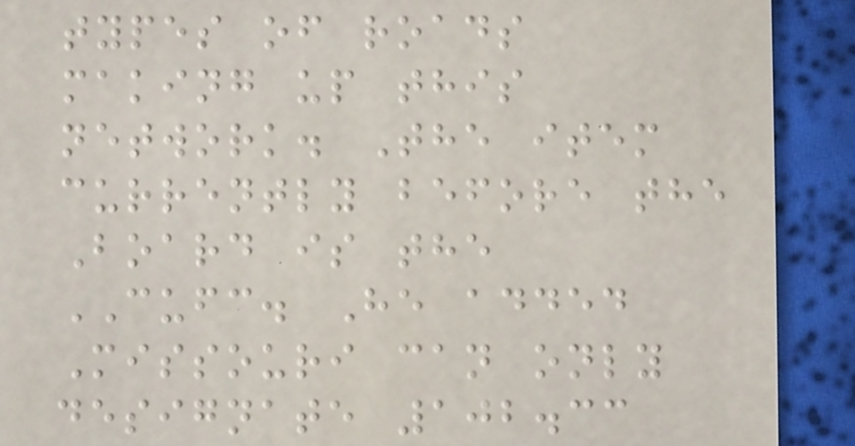types of roads
making up this
network. The item
currently before the
Board is the
CUFC. He added
Missouri can only
designate 102.33
